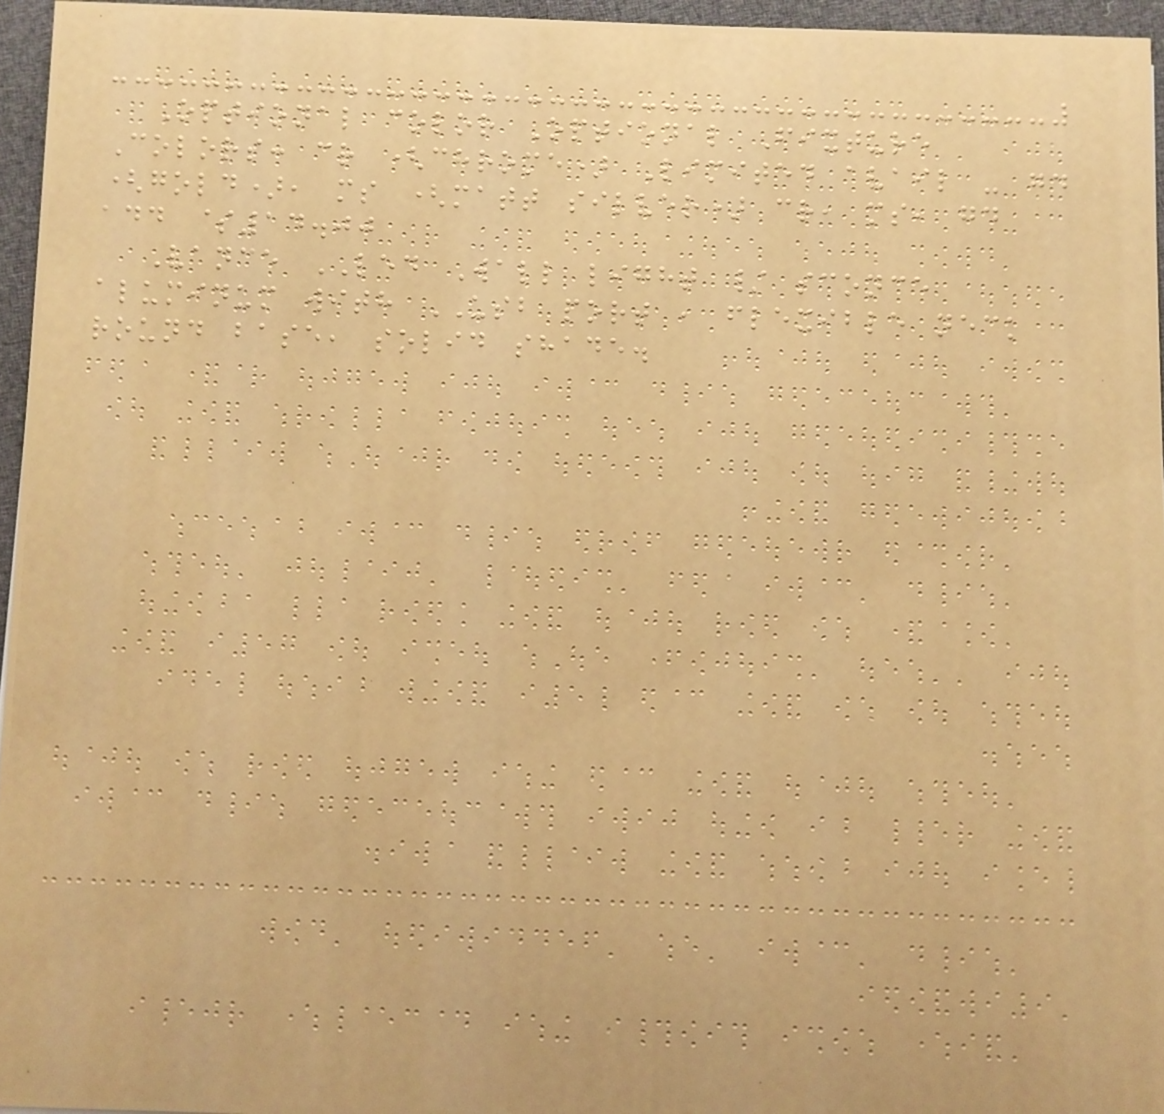Optional color Optional Fixture
Colors: cr (chrome) Limited avail - gd
(gold), ms (matt silver) cr, ms, gd
add $14.00
Vance LED Wall light / sconce
aluminum with USB port , flexible neck
round base, solid shade.
